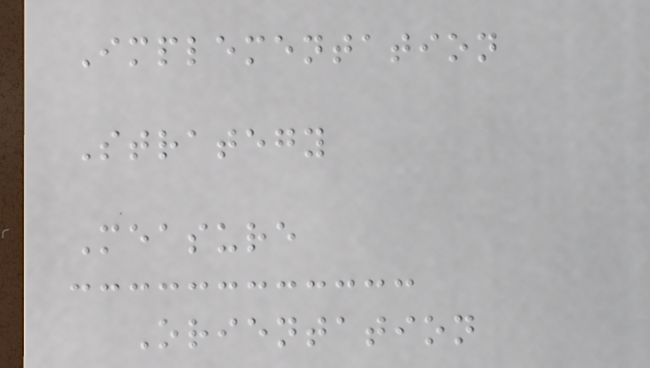Implementation
Strategy
Measure
Orientation
